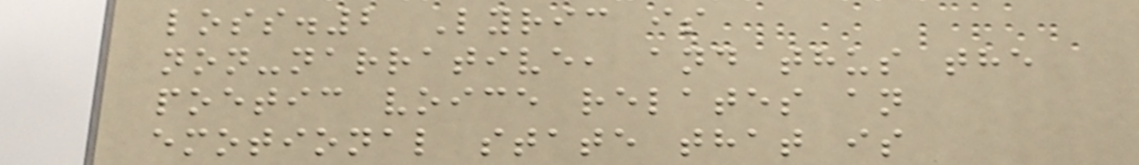loss.2 Lyric is
non-narrative, and thus the
poetic voice relates an
emotional state that is
